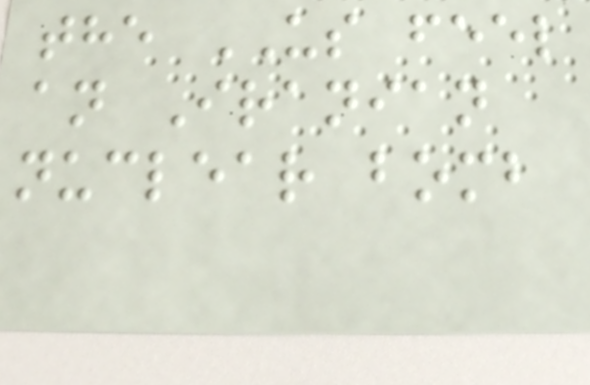the US feel
an Iranian
nuclear bomb
